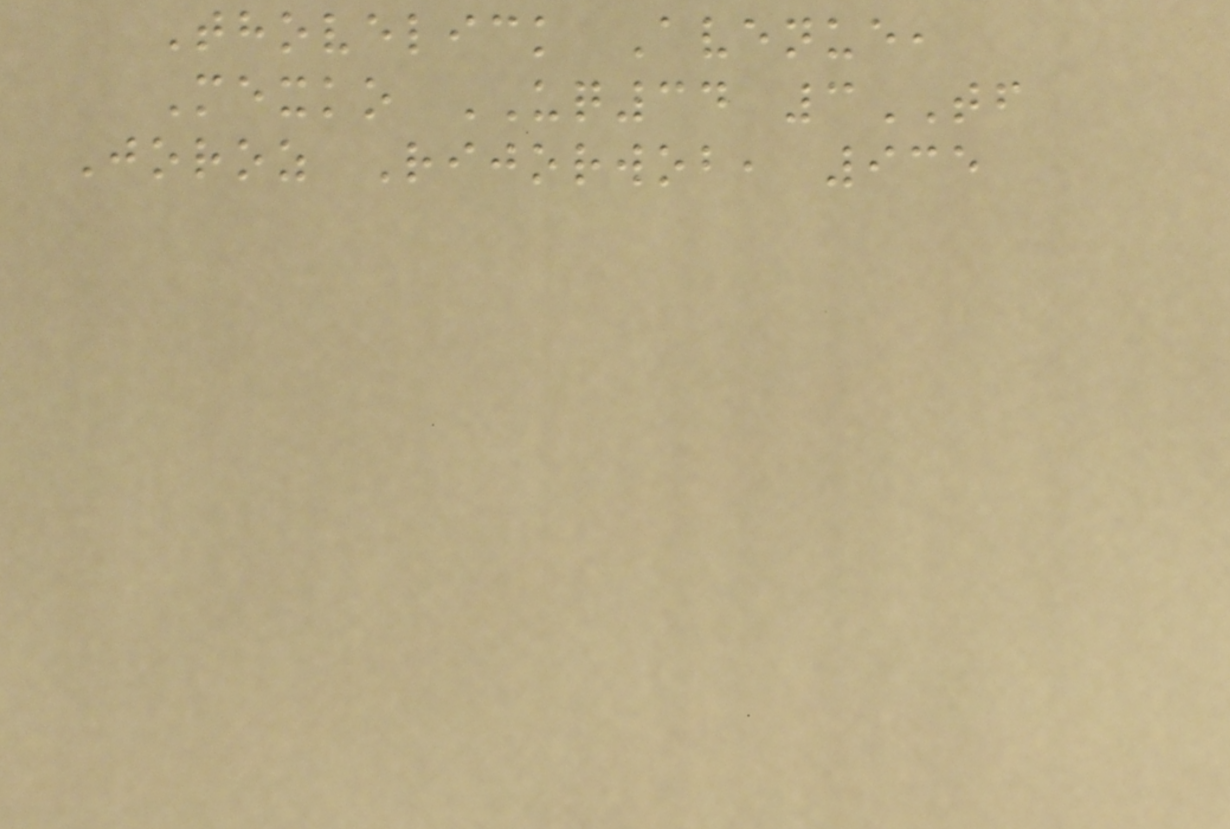Thovelick Avenue,
Mexko UQ34 3TF
Joroz Rijorwob, 935
